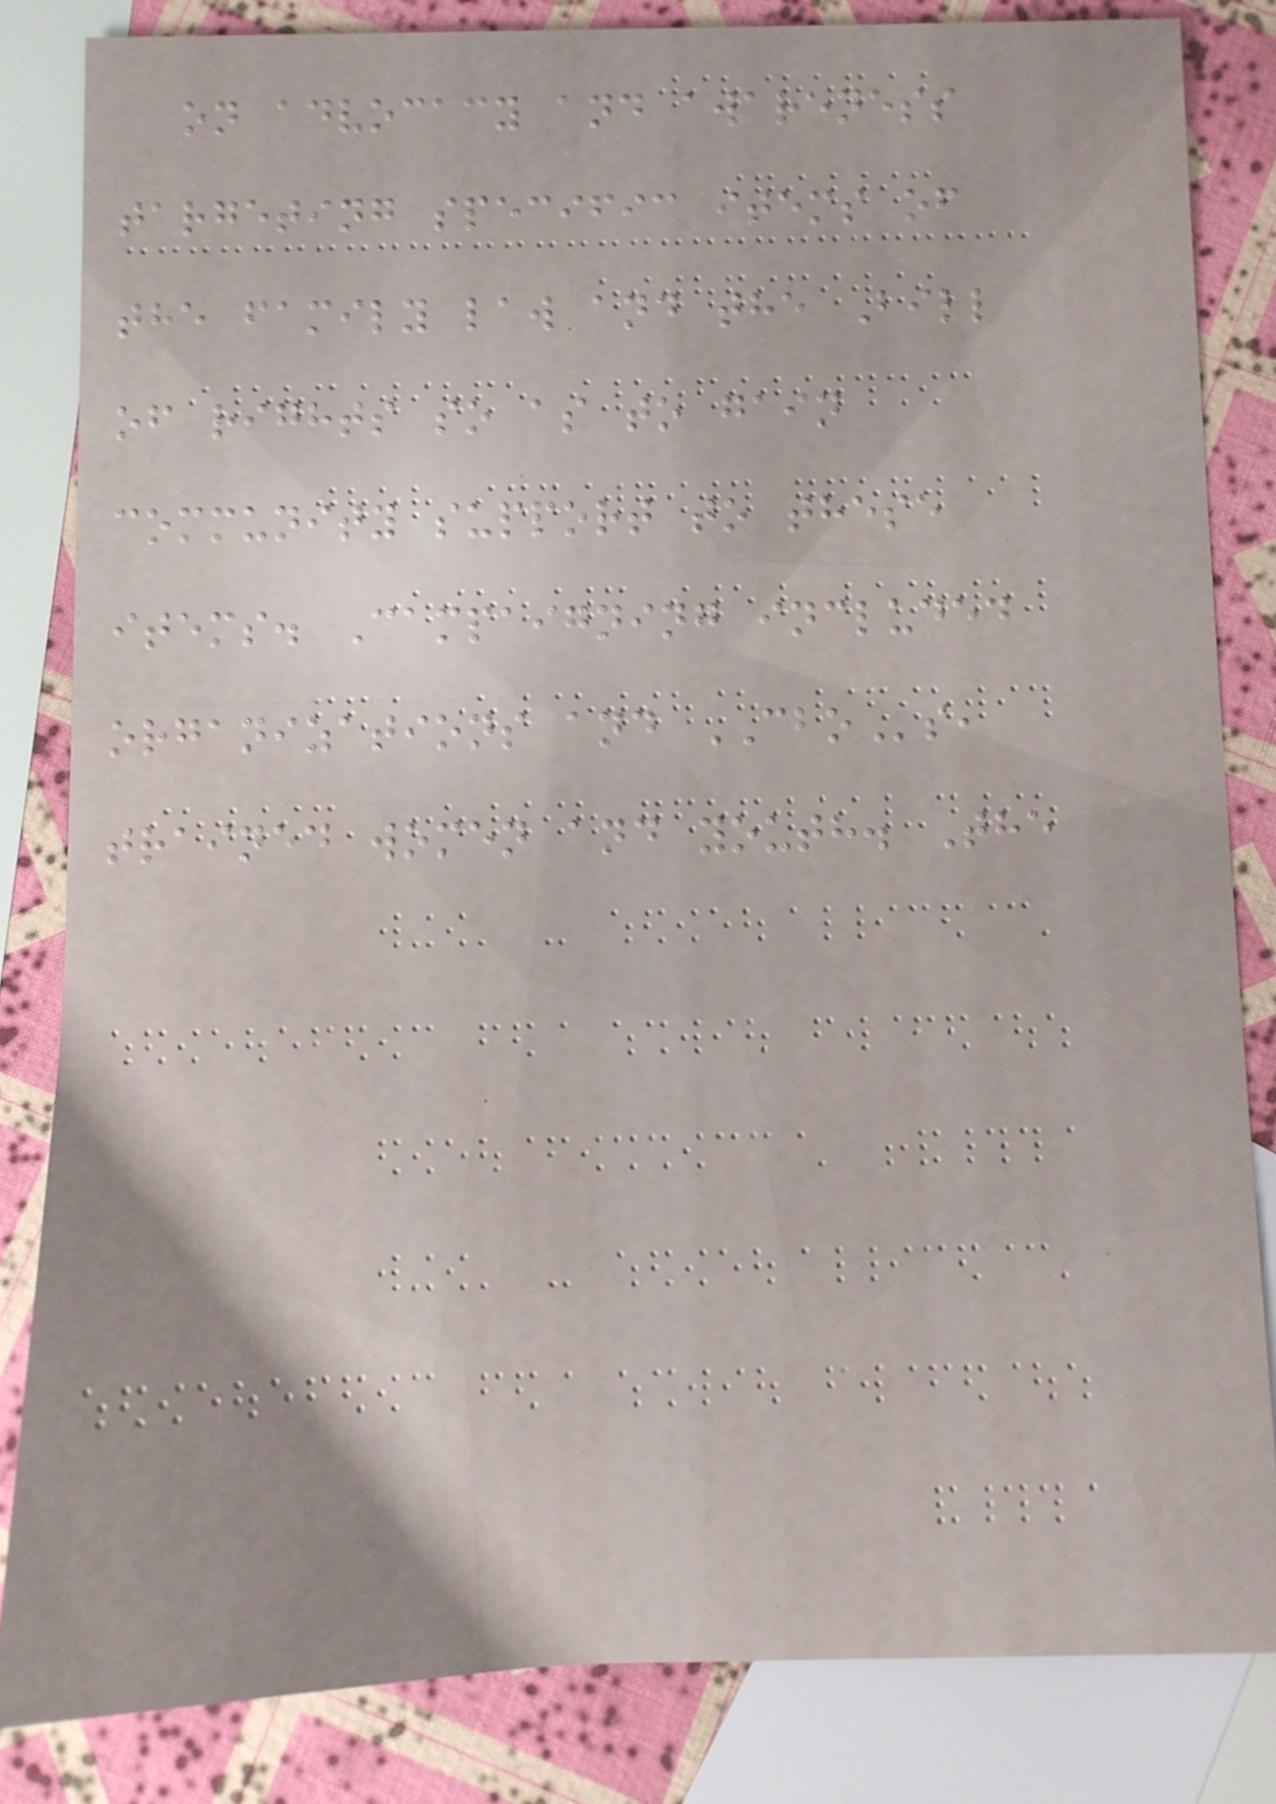on advocacy and awareness
targeting specific items of
the family law and the Bill
of rights so as to gain
community support to these
items. Campaigning included
organizations and CBOs,
trained women and youth. The
